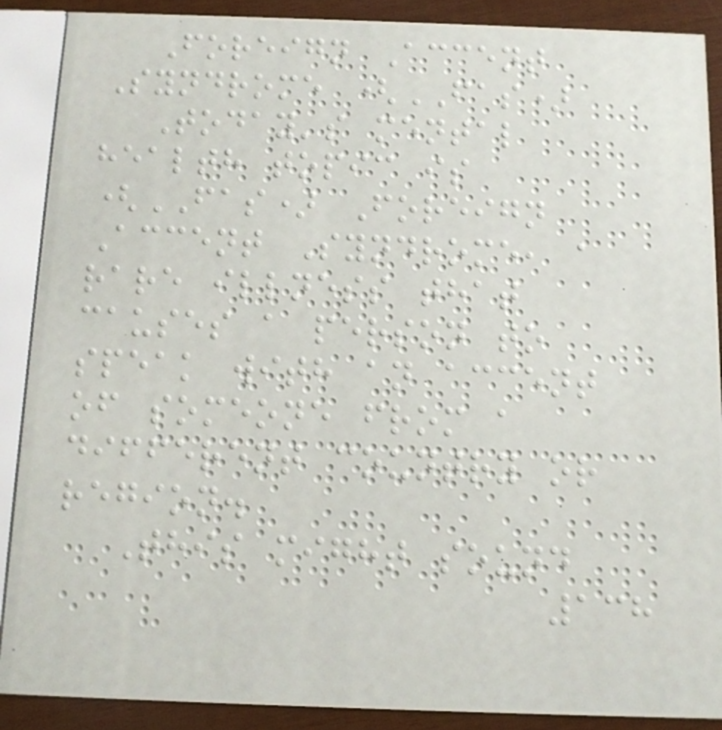Foreign Accent
Syndrome (FAS)
Today's mental
health topic is
(FAS) Foreign
Accent Syndrome, a
rare illness that
causes a person to
speak with an accent
of someone from a
different country or
region.
This might sound
138
